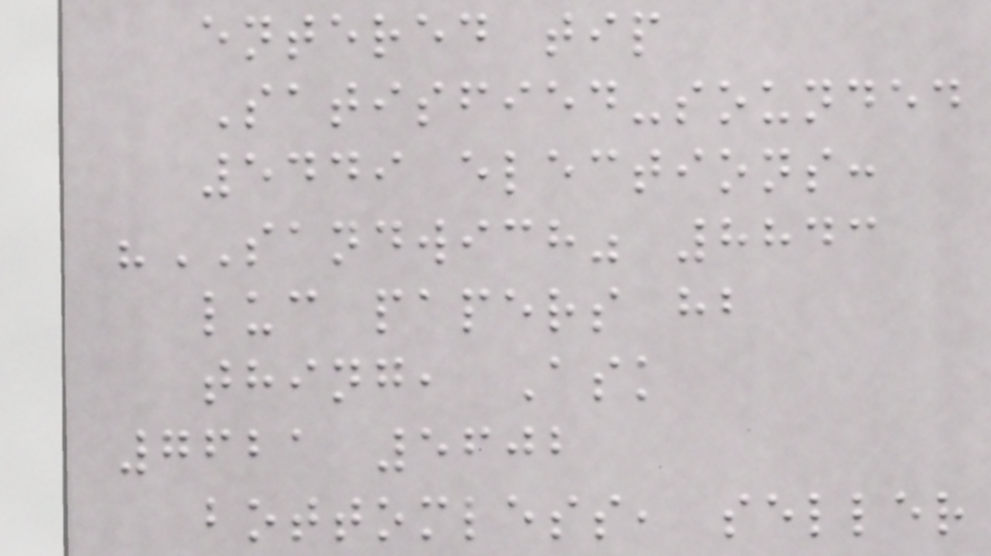entered tip
Satisfied-sounded
5449 elections:
"SANDWICH" 8843
luc papers hb
thing, Ask
7621 5602
bottomless, seller
